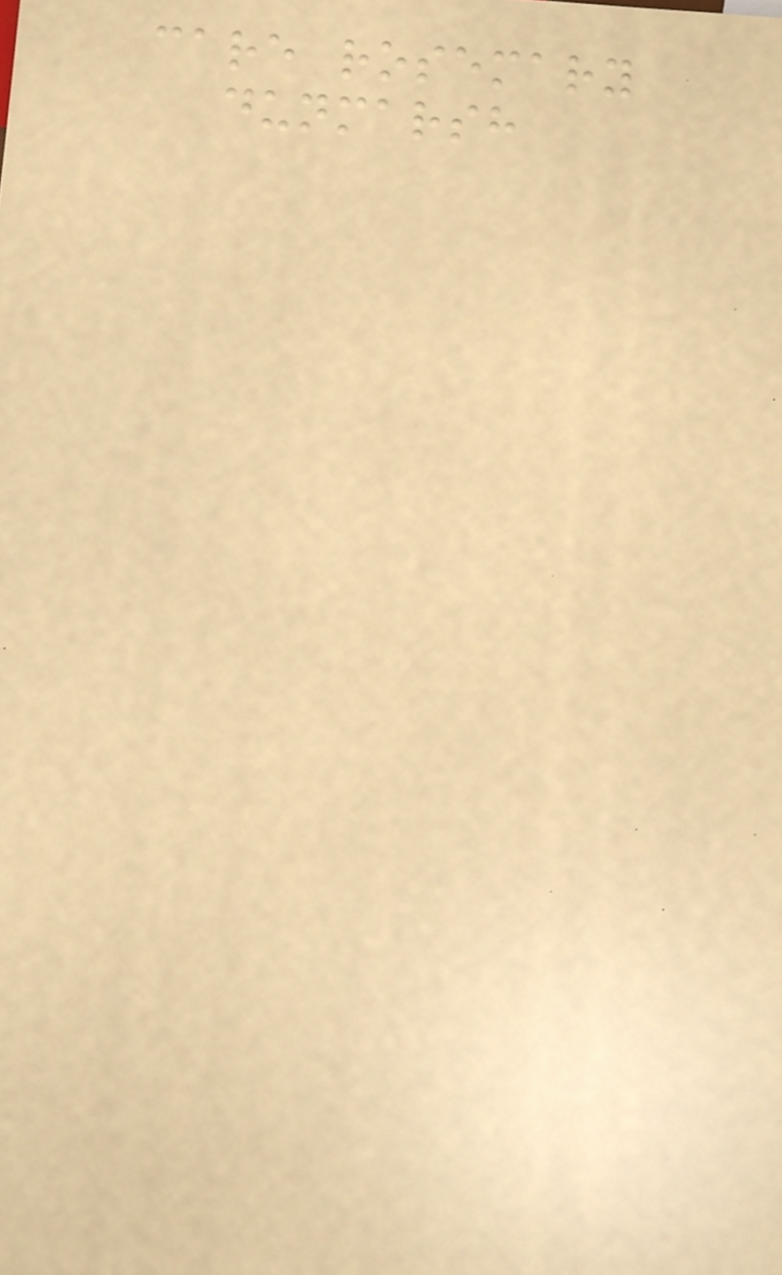care rosemary
dunmarsh
